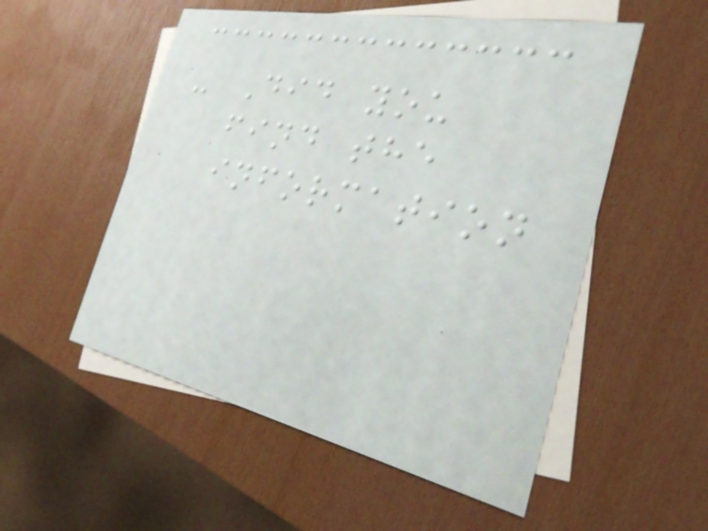- Did you
find the
information
